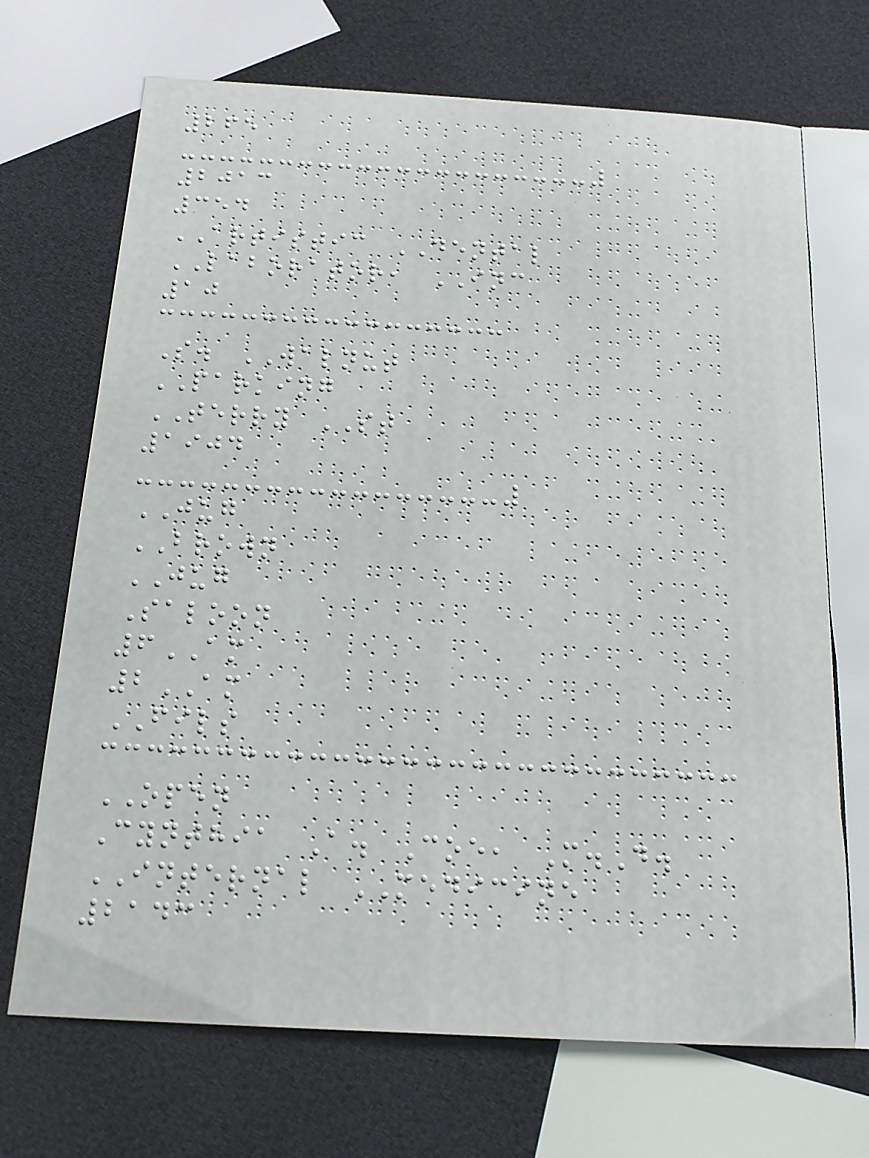265
2013
354
ARTISTIC DENTAL
LABORATOR, INC
10
S. WALNUT
PARKING
TERRY ST
1904
JUG
BROWN
JUG
Saloon
6AM
2AM
FILS
OPEN
Cynthia A. Coe, M.D.
INTERNAL MEDICINE
2143
